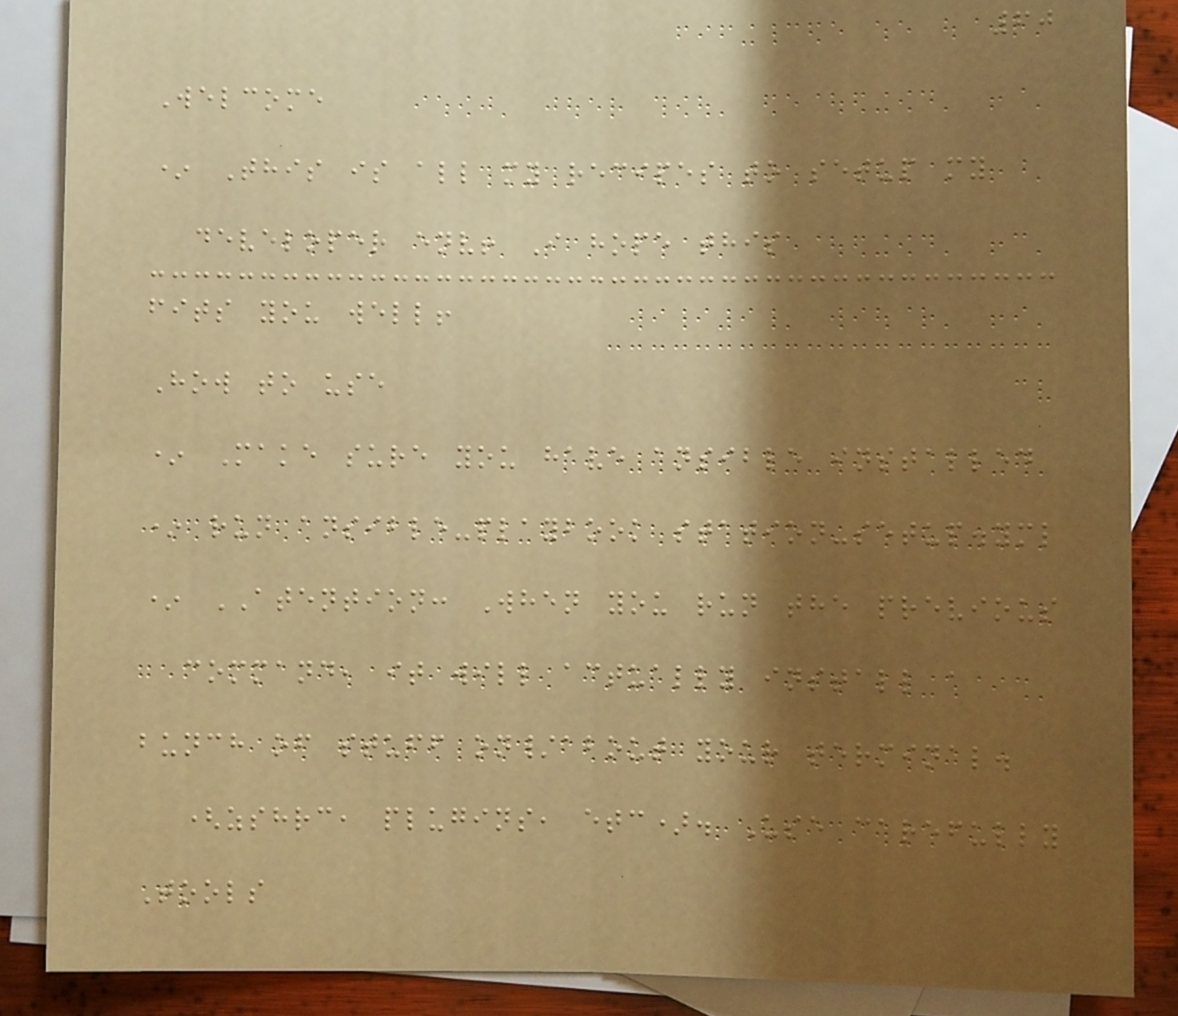60
Welcome
* This is all my recipes to setup my
developer env! I hope this
fits you well!
How to use
* Make sure you have ansible installed
* run ansible-playbook station-setup.yml
* ATENTION: When you run the previous
command, it will actually install a
bunch of stuff on/about your terminal.
(zshrc, plugins, etc). Use carefully
Tools
